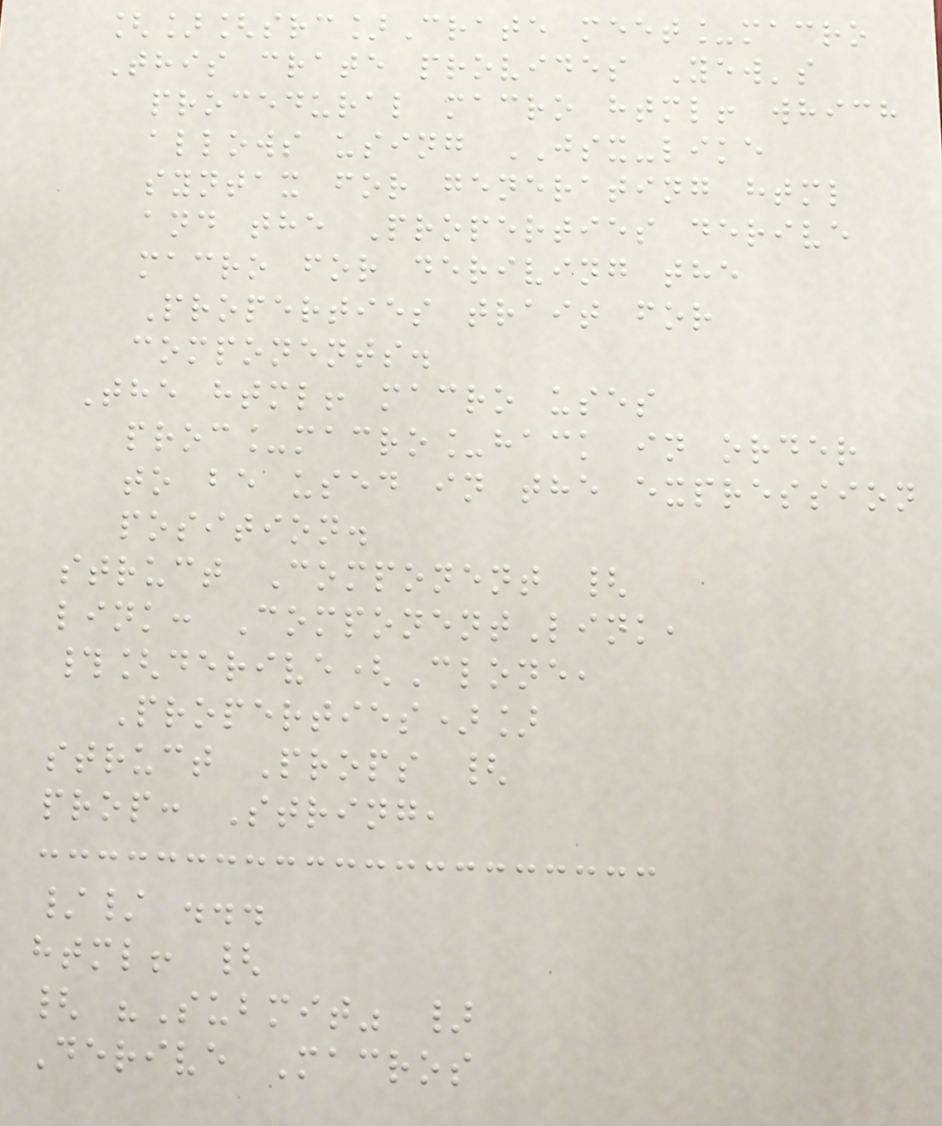[][src]Crate meet_macro
This crate provides Yew's
procedural macro html! which
allows using JSX-like
syntax for generating html
and the Properties derive
macro for deriving the
Properties trait for
components.
The html! macro uses
proc_macro_hack in order
to be used in the expression
position.
struct Component {
link: ComponentLink,
#[derive(Clone,
Properties)]
struct Props {
prop: String,
// ...
html! {
{ "Submit" }
Derive Macros
